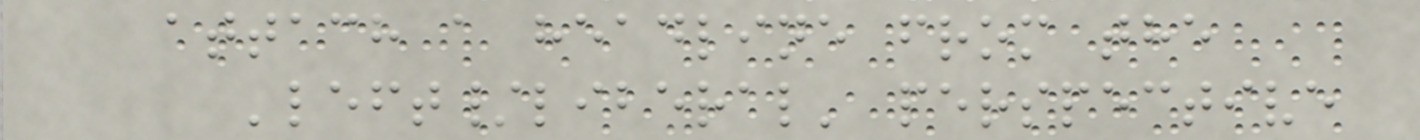attach a headline from the
'left/liberal' perspective
